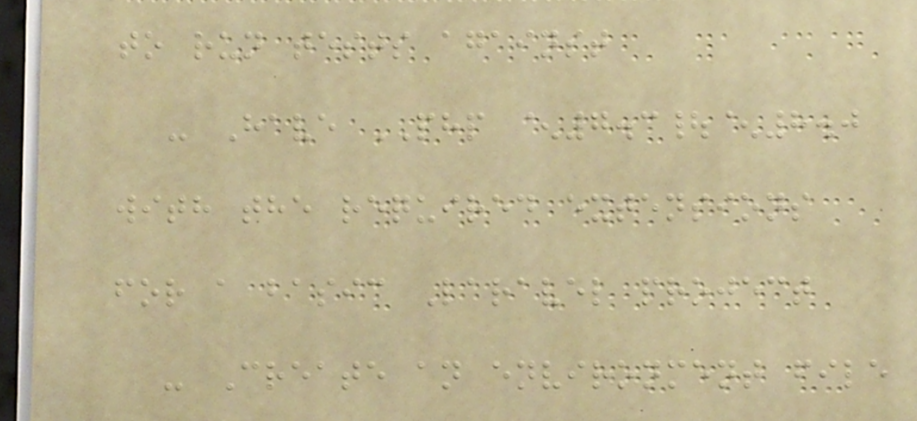to run tests against
- Have PHP ^7.3|^8.0
with the required extensions
for a basic Laravel project
- Create an environment file
